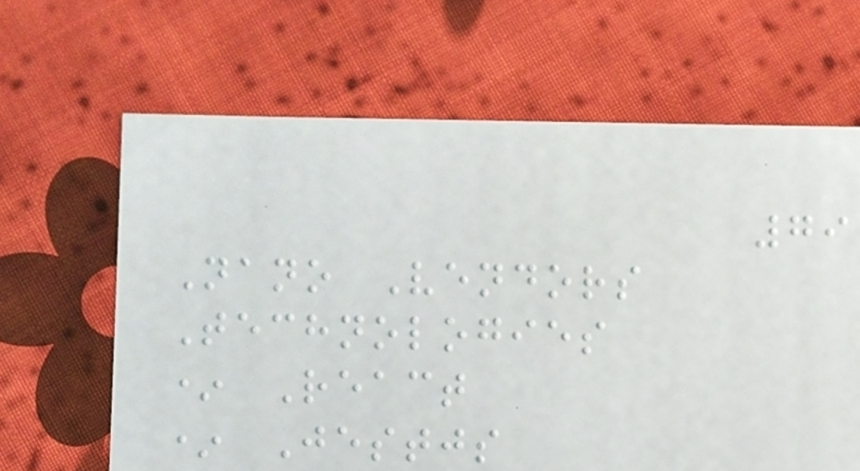79
Nano Vendors
Technologies
* React
* Jestjs
